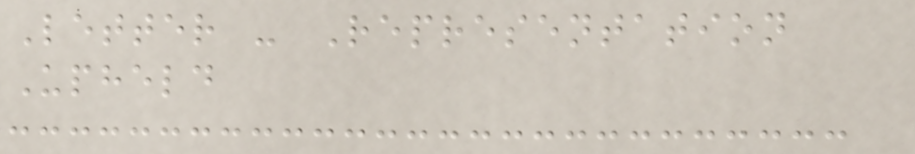Letter - Representation
Upheld
